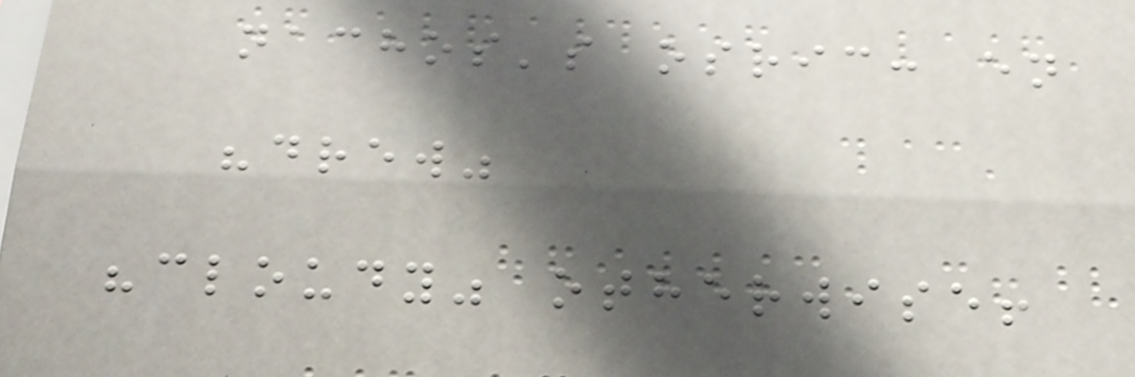nachos's osric: en
"drew"
"cloudy" otherwise!
